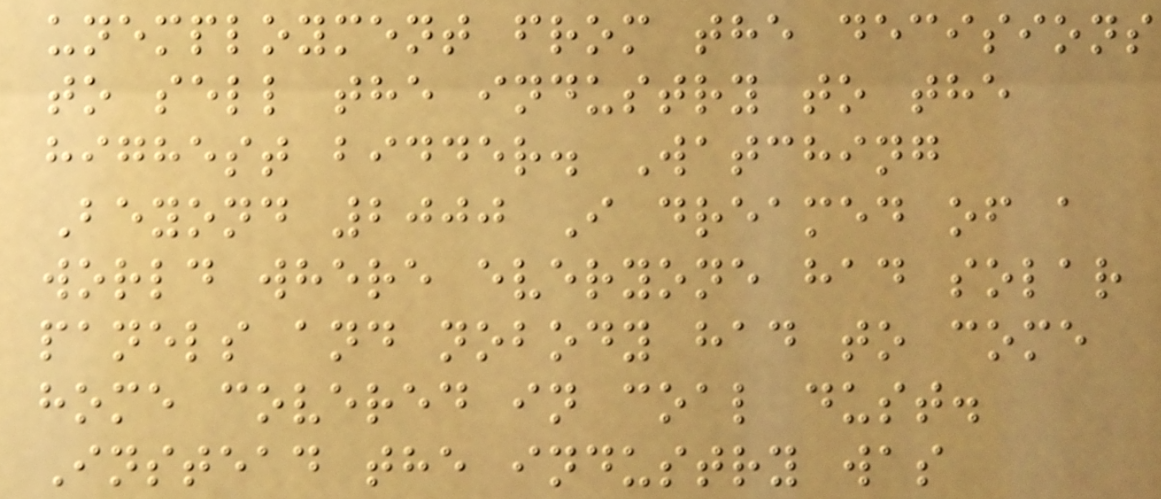unemployment from the decisions
to sell the industry to the
highest bidder. Watching
Beyond 2000 I dreamed of a
world where everyone had solar
panels and nobody had to come
home covered in coal dust.
Instead the industry was
